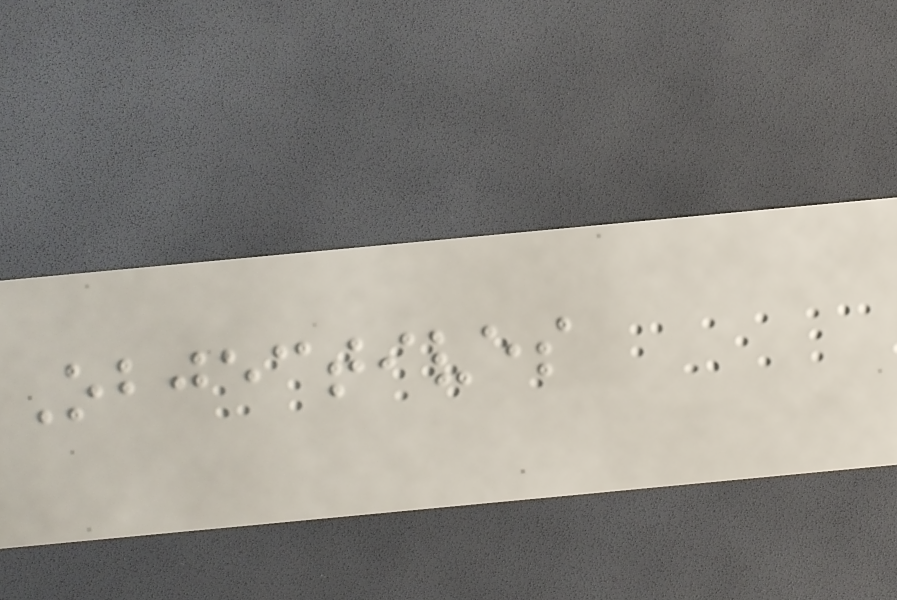Objectives
